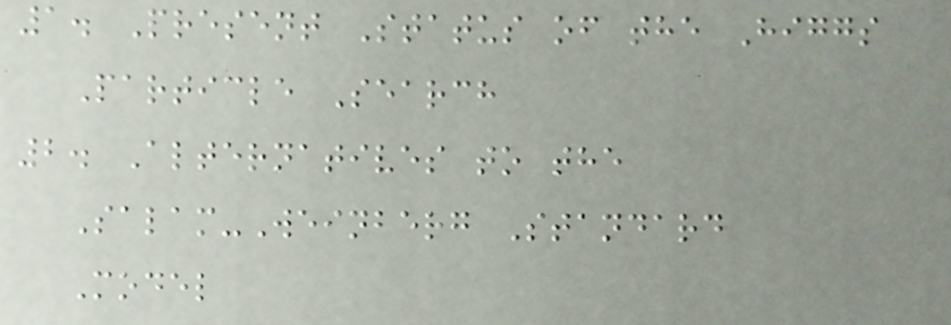1. Present Status of the Higgs
Particle Search
2. Alternatives to the
Salam-Weinberg Standard
Model
